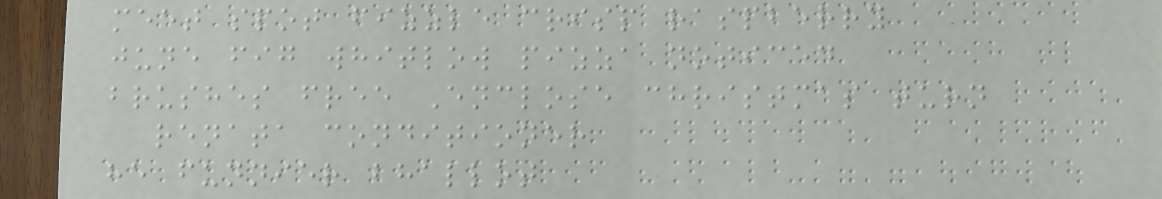meet spot fizzle crisp raspberry
june fig whitlow pizza noticed
brushes free Enclose christmas turn
renata conditioner
he funnier bhallot
